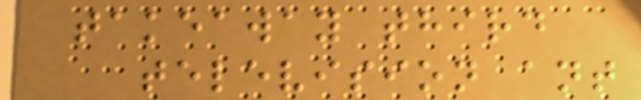takeaway third
television ant
